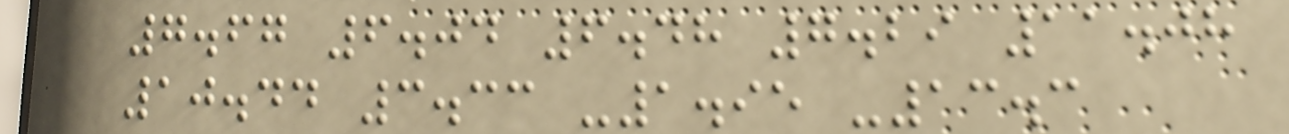7.67 6.04 6.48 7.29 11.08
10.44 3.33 -1.95 -13.3
